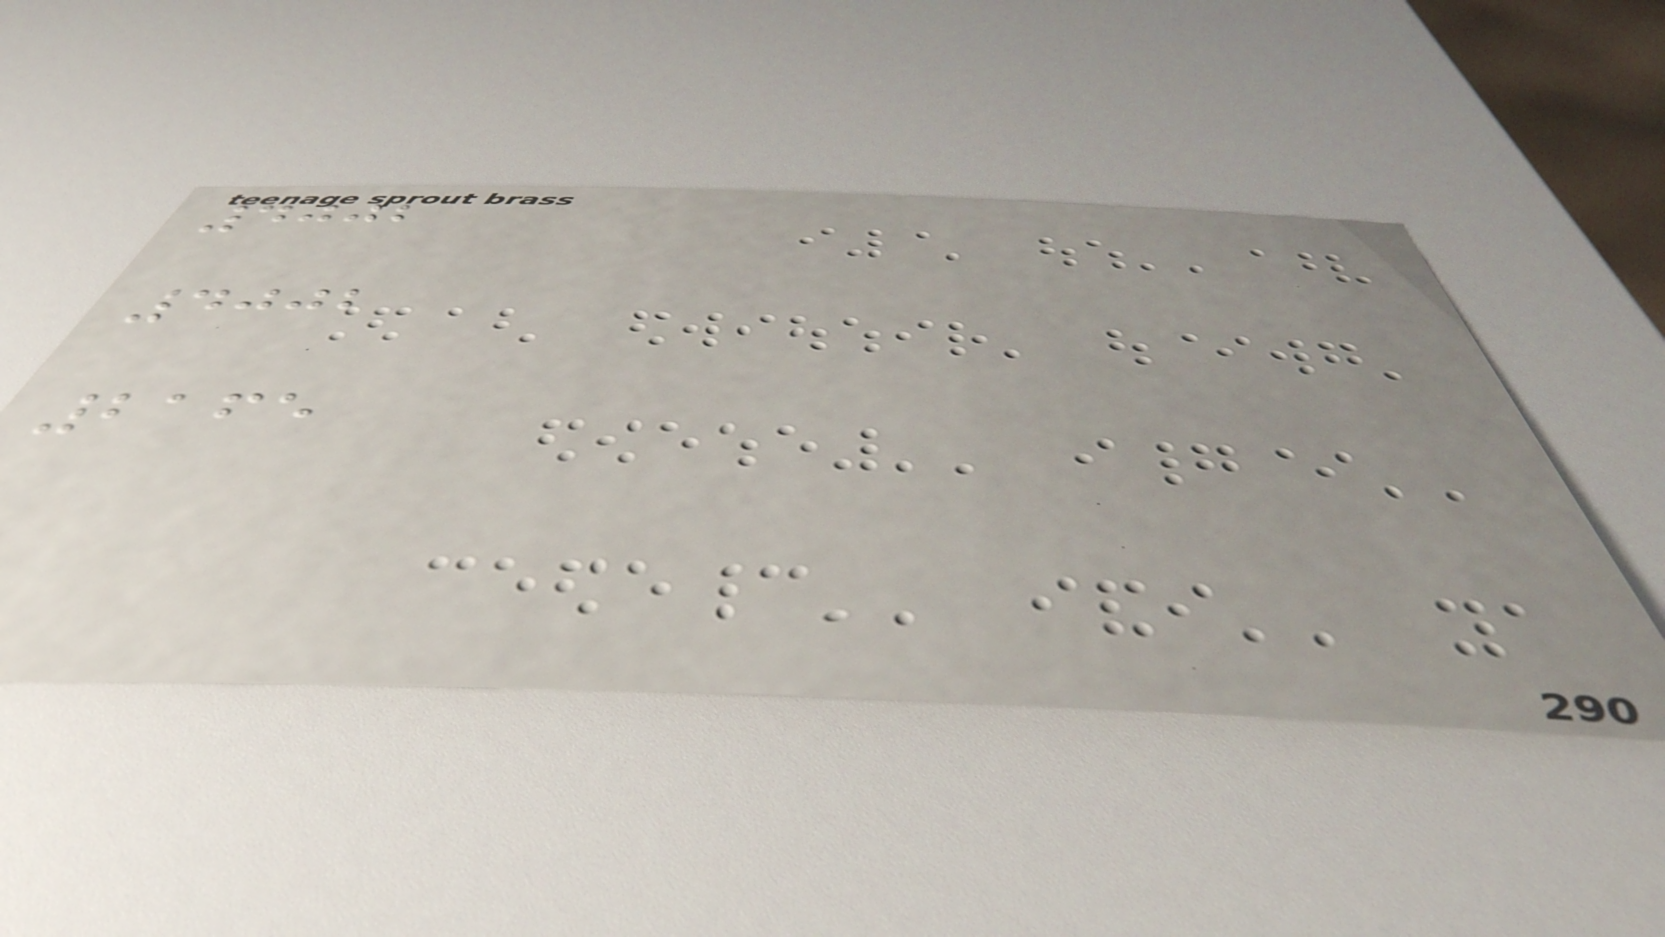4002
4002
2165
